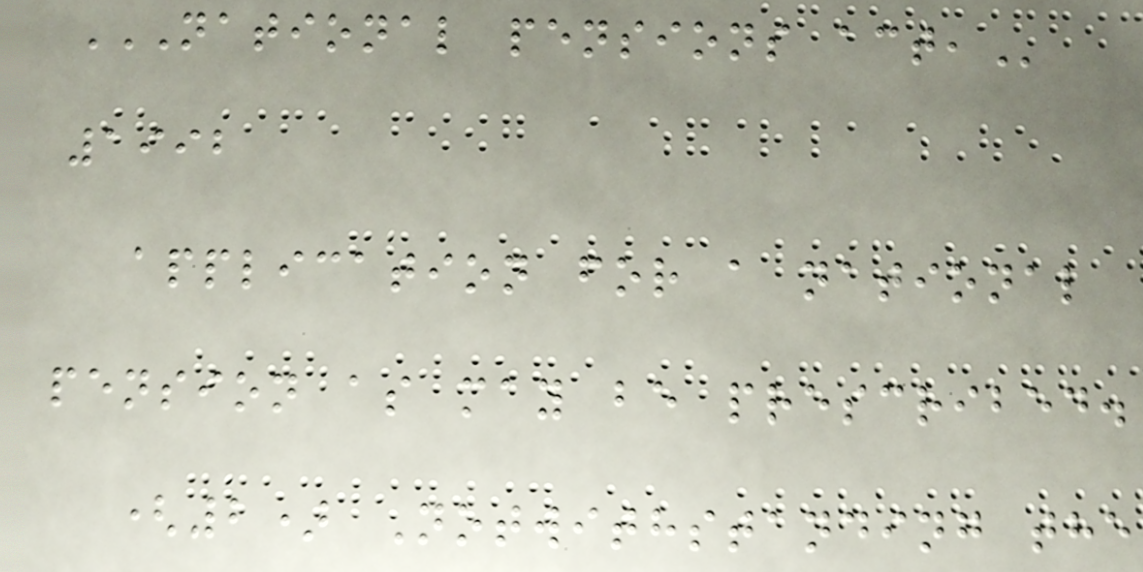NATIONAL PENSIONS ACT,
1992
application for a national
pension as may be prescribed.
(2) Notwithstanding the
